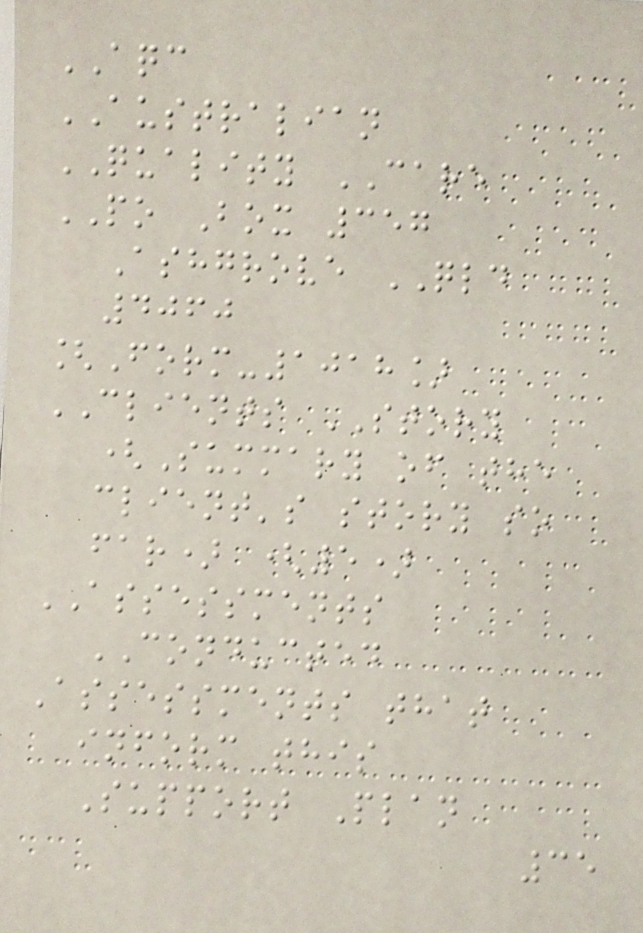AQC
AUSTRALIAN
QUALITY CARE
PO Box 357
Ashgrove QLD
4060
[Form-1018]
CLIENTS STORY
(Summary of the
client's story so
far) (5)
ASSESSMENTS
CONDUCTED
Assessments that
inform this
Support Plan
35
